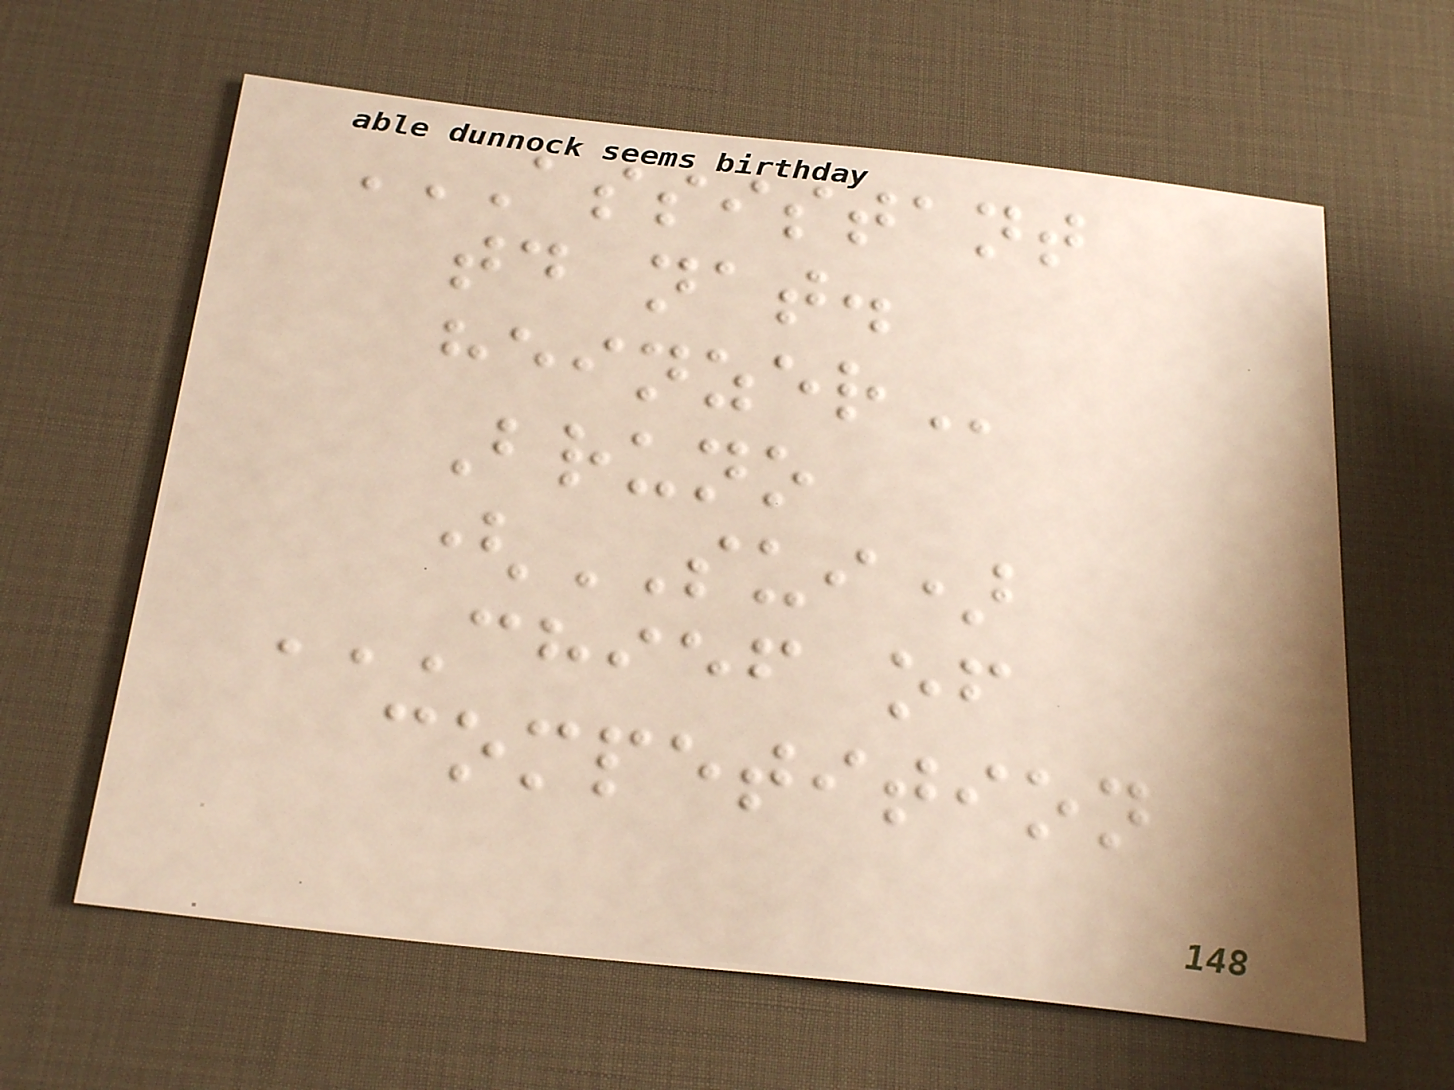ASSISTANT
TD NAT.
HEINZER
Bruno
(SUI)
CHIEF OF
COMPETITION
